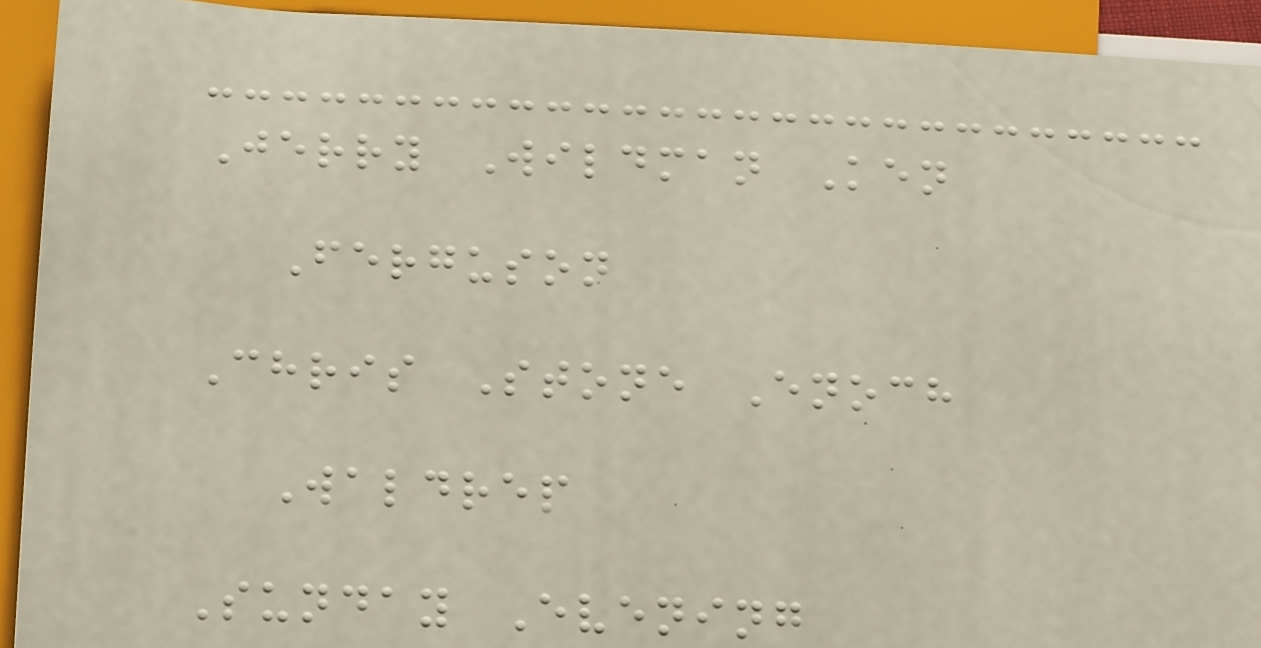Jerry Wildman Ken
Ferguson
Chris Stone Enoch
Waldrep
Sunday Evening
